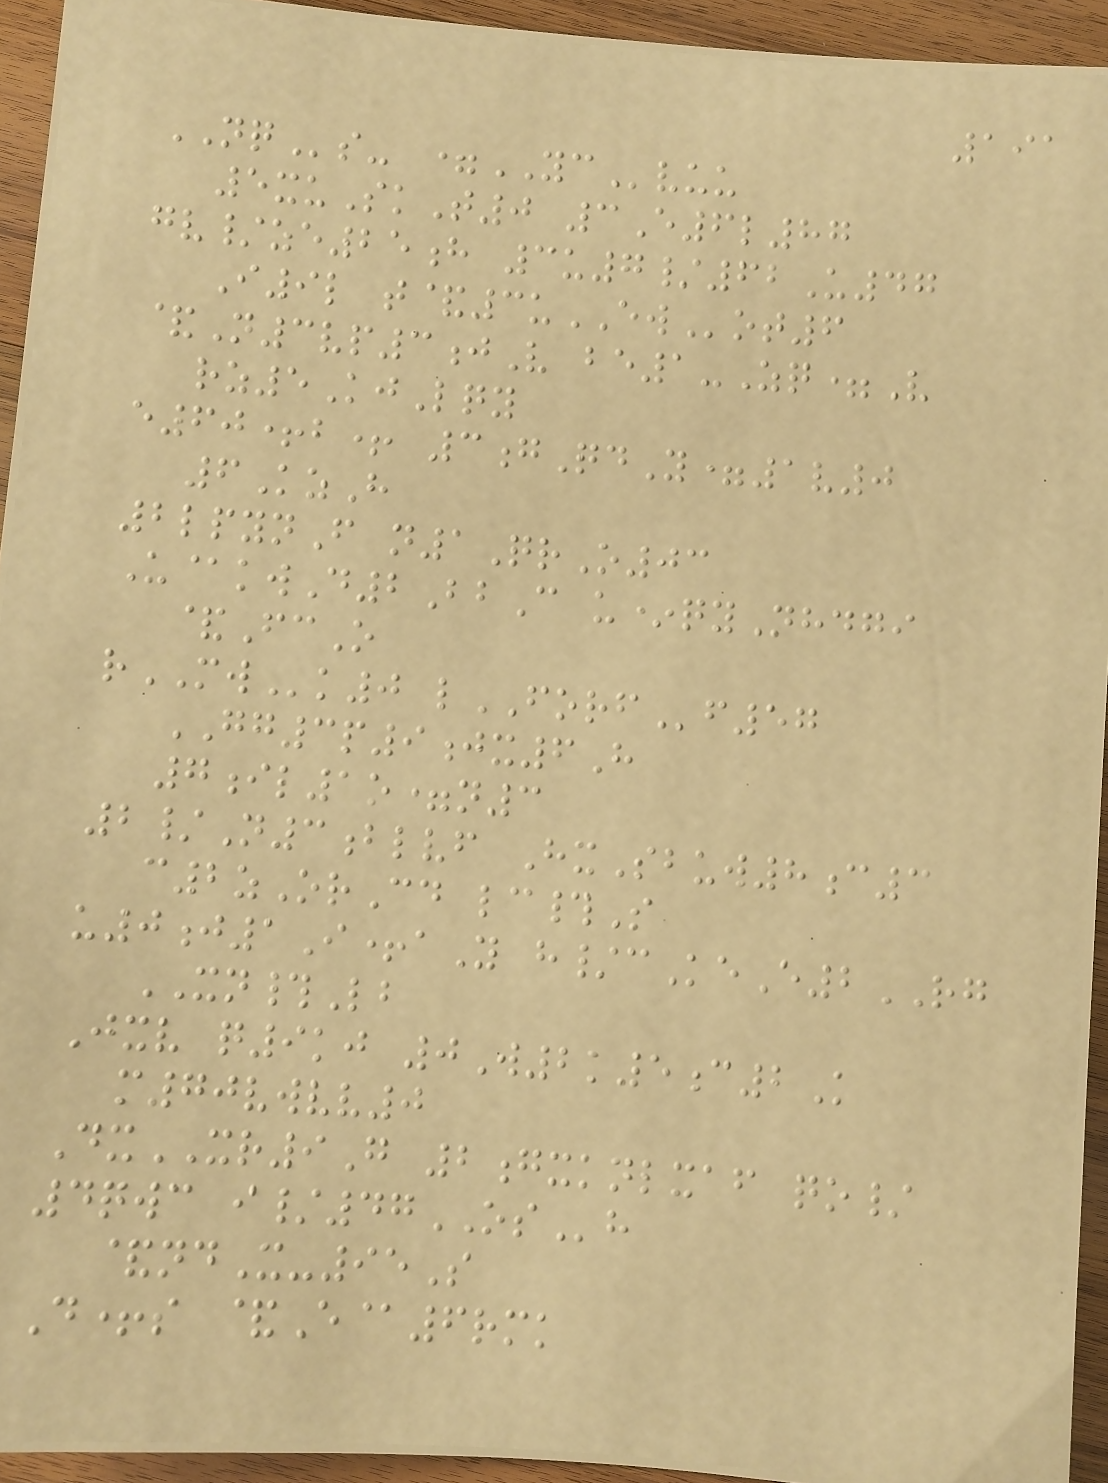191
NQs- =YCvuu
5xuSkT0 3E6l87
gv/ze25h 3u7/62U47
I9l t&3uEWot6
&N3vp3jV be1-Zq=V
rz5KjLqy
e60+b+ 3gQdY=1v0
6KzH
2lpynF n1QrO03
U@kwD2BbC u*qyNhdgi
&FcO
rMWk0 lFORFf57
GG3p9jx6H
7il1o=n3
2/N3blvf HxSbuw8c3
c2zOrCd lc#S
u0j1I+aY h/cKeE2RG
XN#Lb
Jxv q9kj 0W2k5c2K
m70vwvv0
DxXR9G 2gxknlxaf qo/
4qwc i/47OSh
&ndX-95S
D+s &E@6rmk
